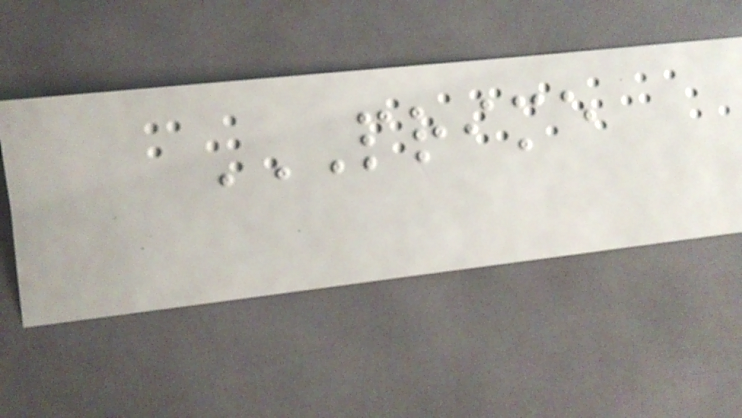PRIME
